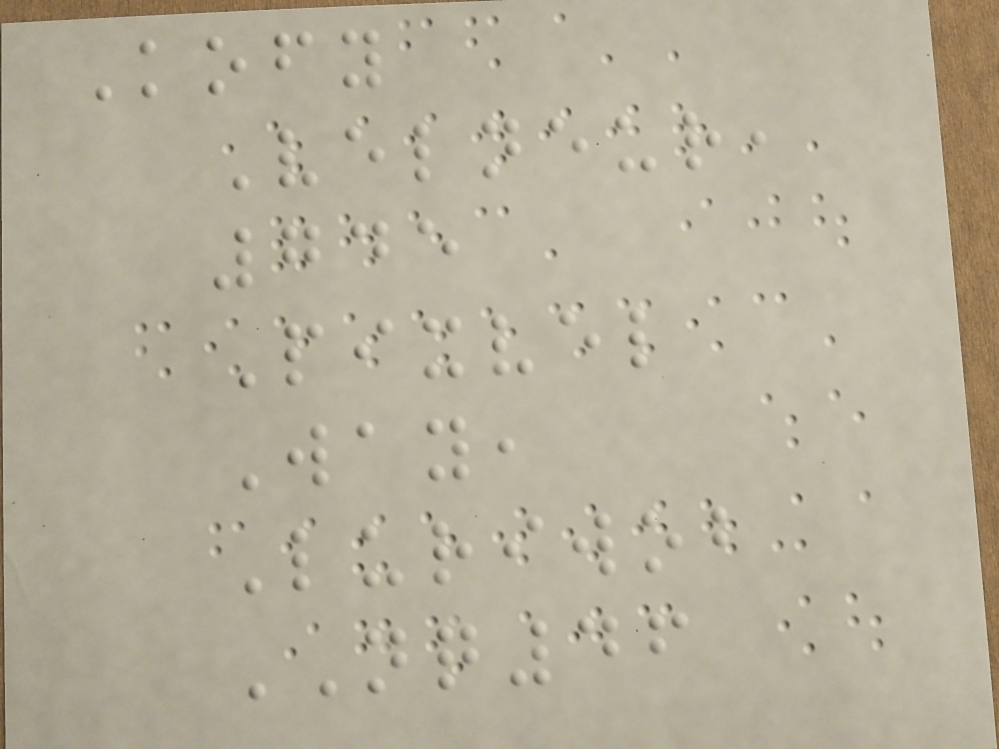Kofy
Velneur,
745
Pixvel
Way,
Luriwob
NQ46
